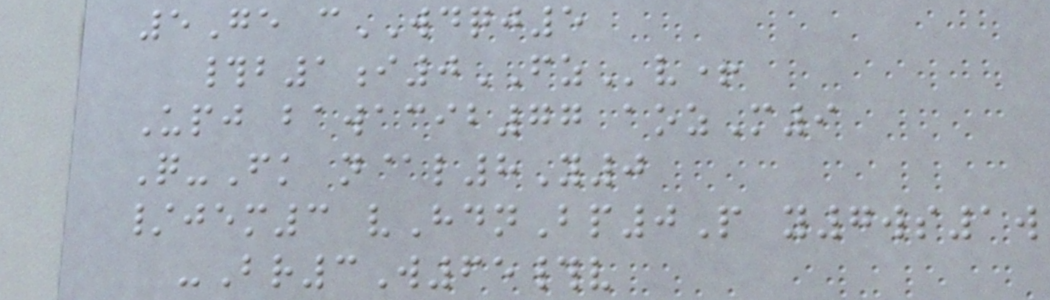5Ge cWDQJ5
#b1i0FZv+
Upj bawacib77 aozM9
Q-Fk n@l8Y0
/jem3 vHdnBp0P y7ws1w
-Br3W65#v
